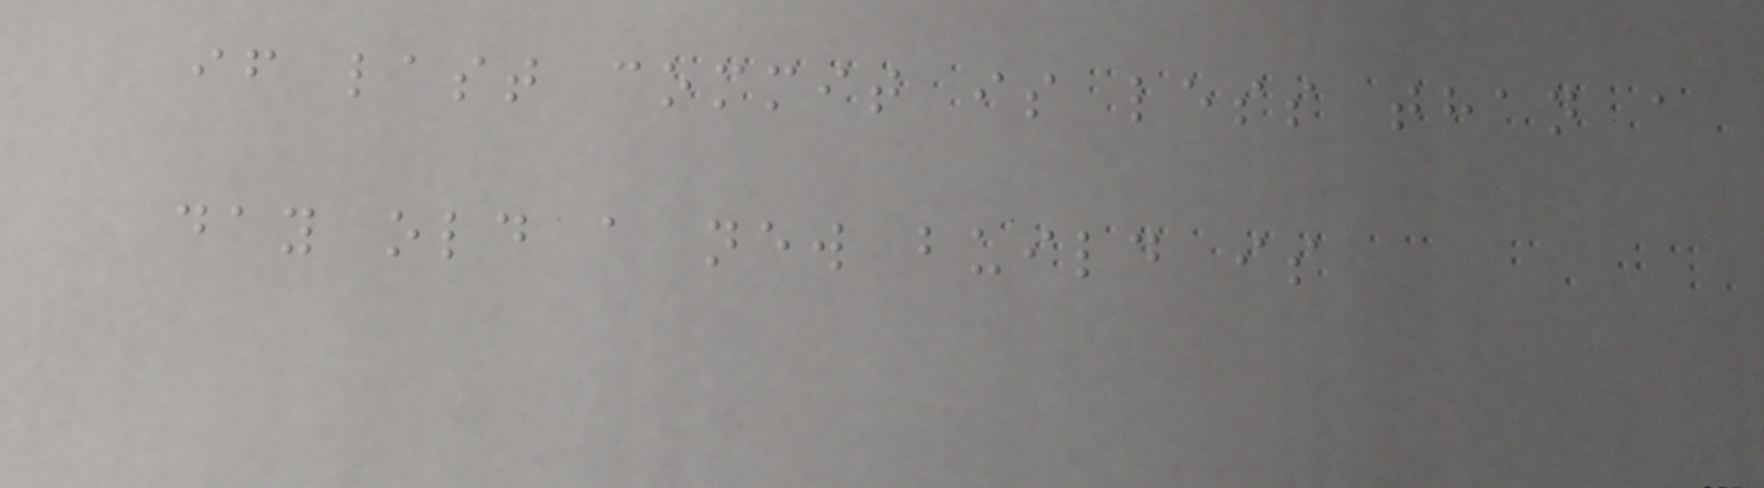if last commit is less than a
day old a new build is
